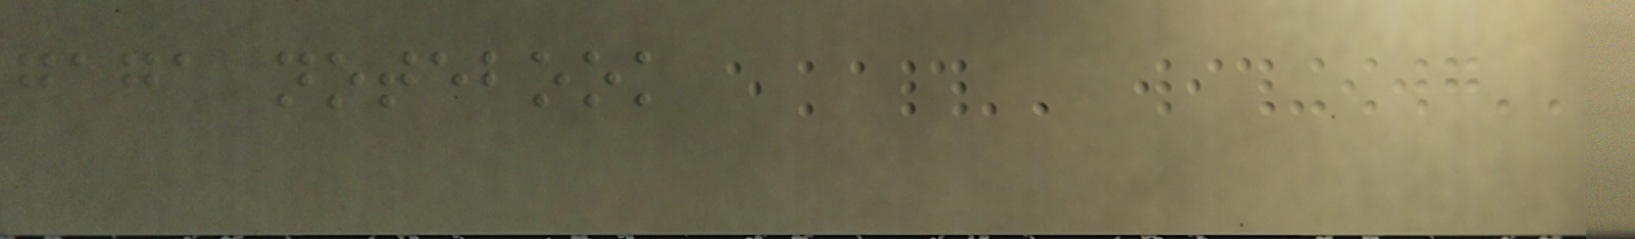gaga notebook
